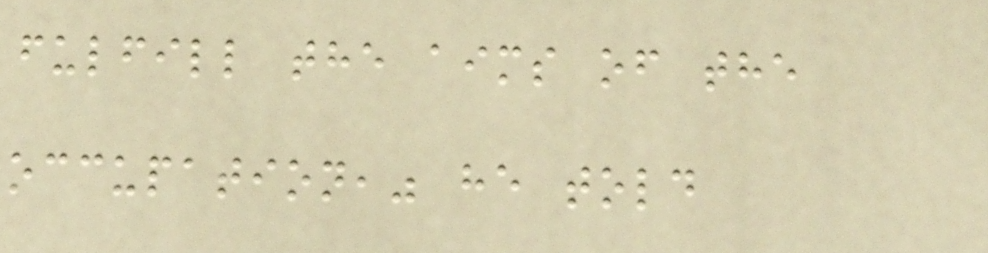fulfill the aims of the
occupation," he told
